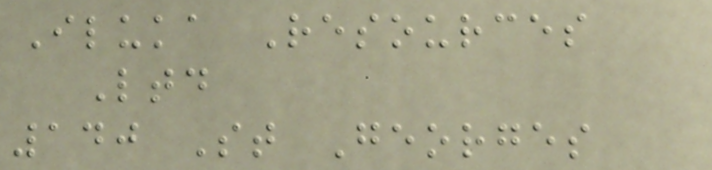Iluka Resources
Ltd
140 St Georges
